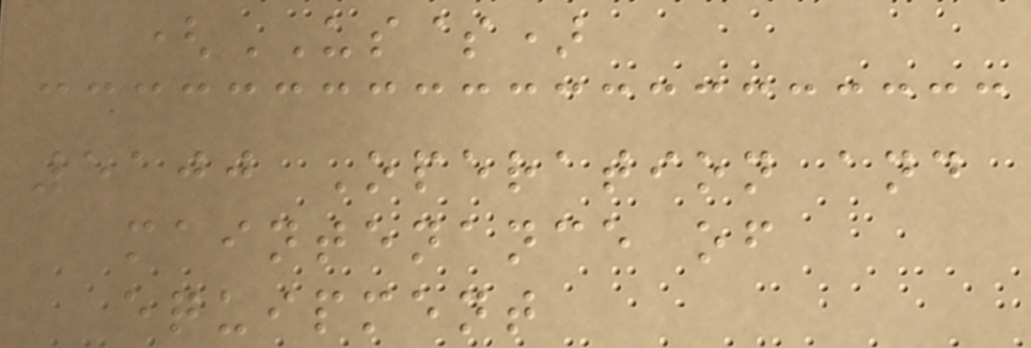(US$)
5100 Operation and
maintenance of
equipment
